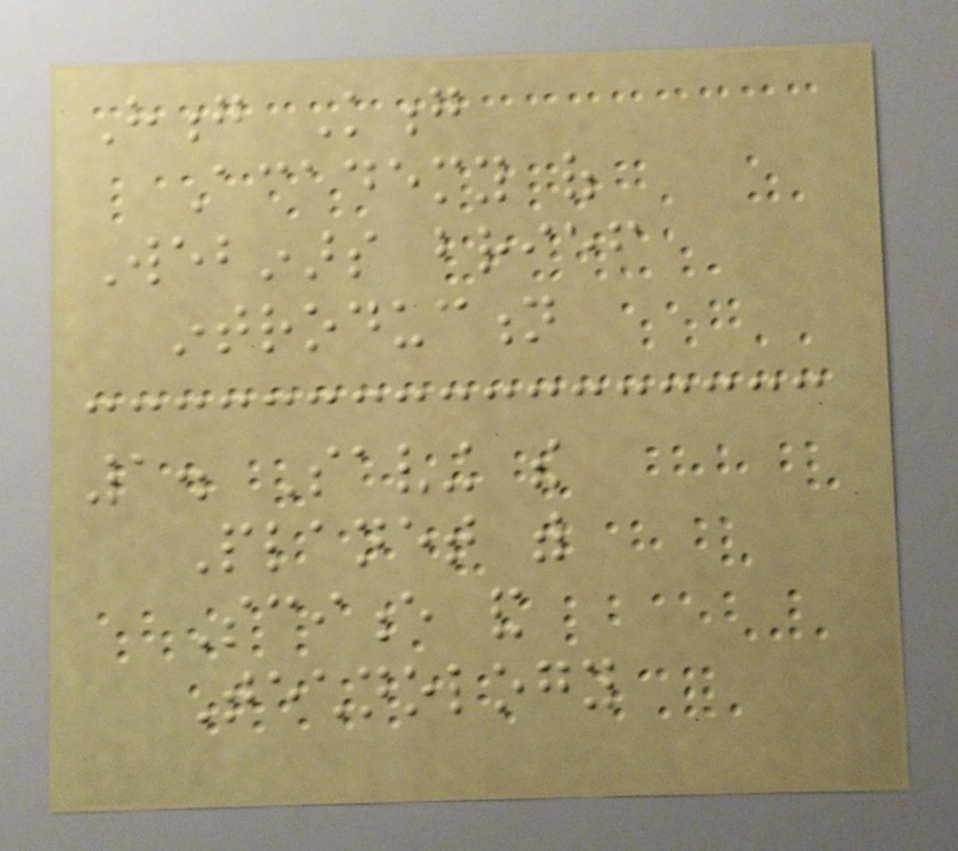Hong Kong
Academy of
Webinars brief
introduction
1. Saving the
Planet with
Science and
Technology
